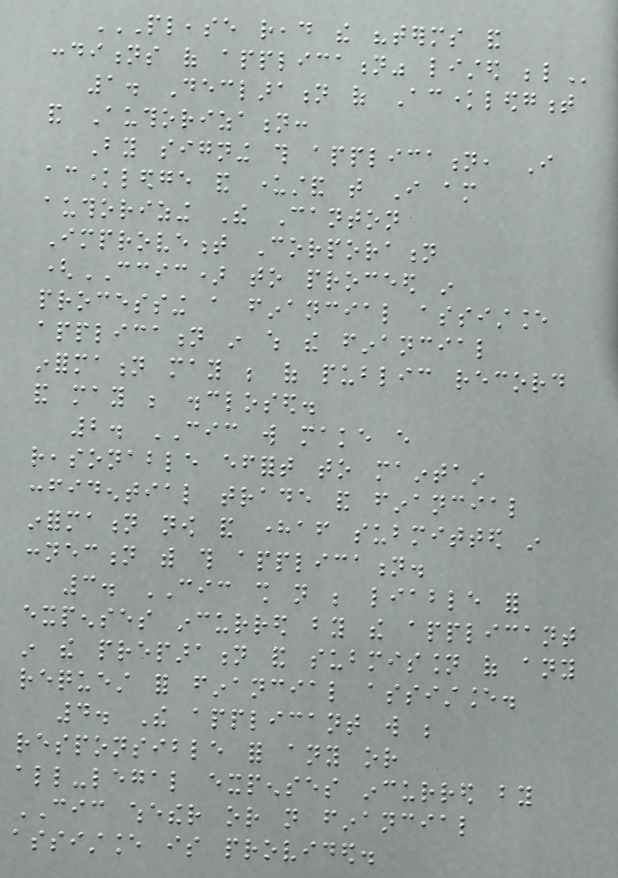PLEASE READ THE "TERMS AND
CONDITIONS OF APPLICATION" LISTED BELOW
1. Declaration of Acknowledgment
and Authorization:
By signing this application, I
acknowledge and understand that I am
authorizing The Canton
Improvement Corporation
(CCIC) to proceed in
processing a financial assistance
application in which the financial
information may be of public record
and may be disclosed.
2. CIC will make every
reasonable effort to maintain
confidential trade and financial
information now and hereafter submitted in
connection with this application.
3. CIC shall not be liable for
expenses incurred by the applicant
in the preparation and submission of any
request for financial assistance.
4. The applicant will be
responsible for any or
all-legal expenses incurred by
CIC whether or not financial
assistance is provided.
